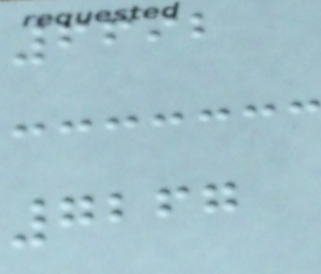6692
7267
